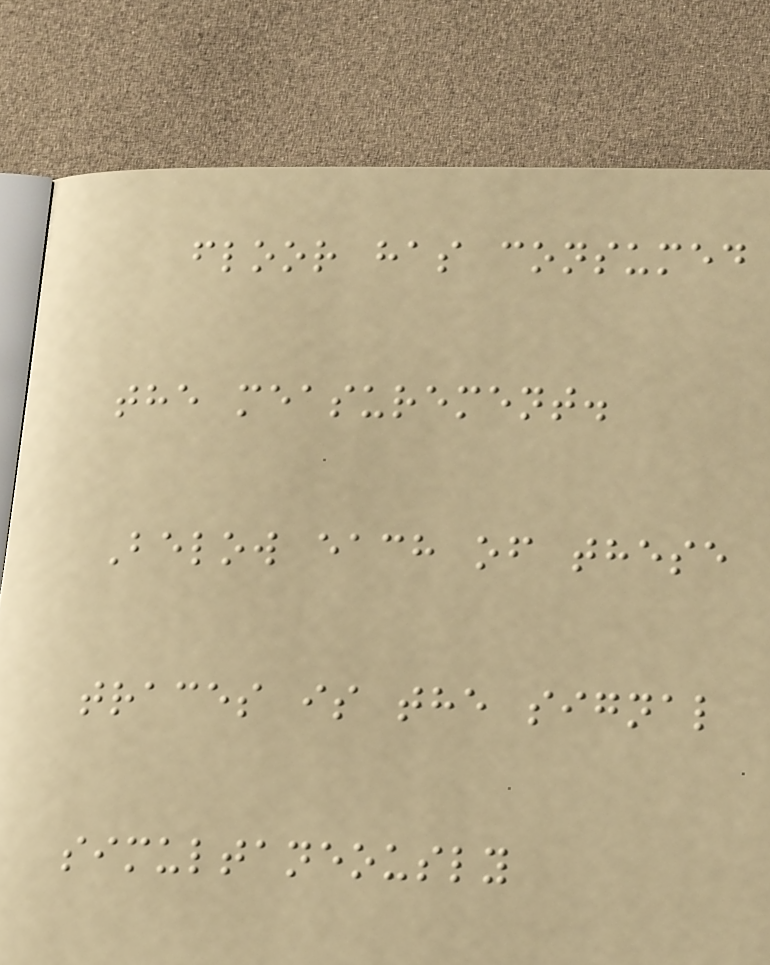floor has consumed
the measurement.
Below each of these
traces is the signal
simultaneously
